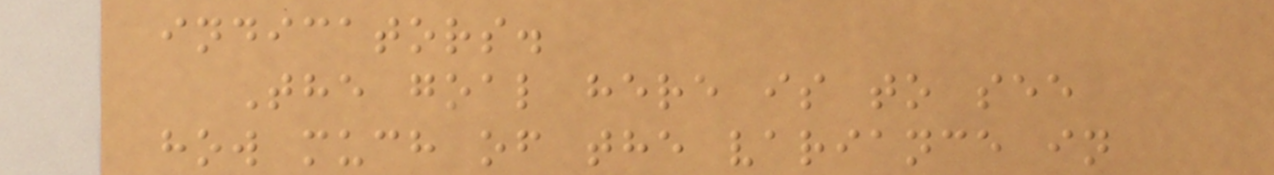indicators.
The goal here is to see
how much of the variance in
